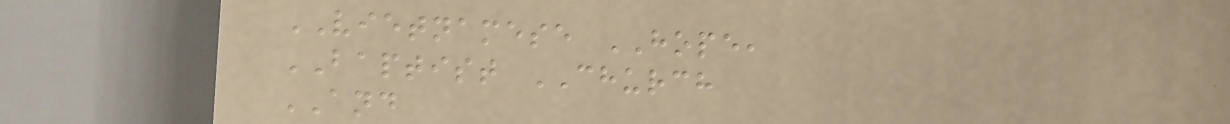VIETNAMESE HOPE,
BAPTIST CHURCH
AND
